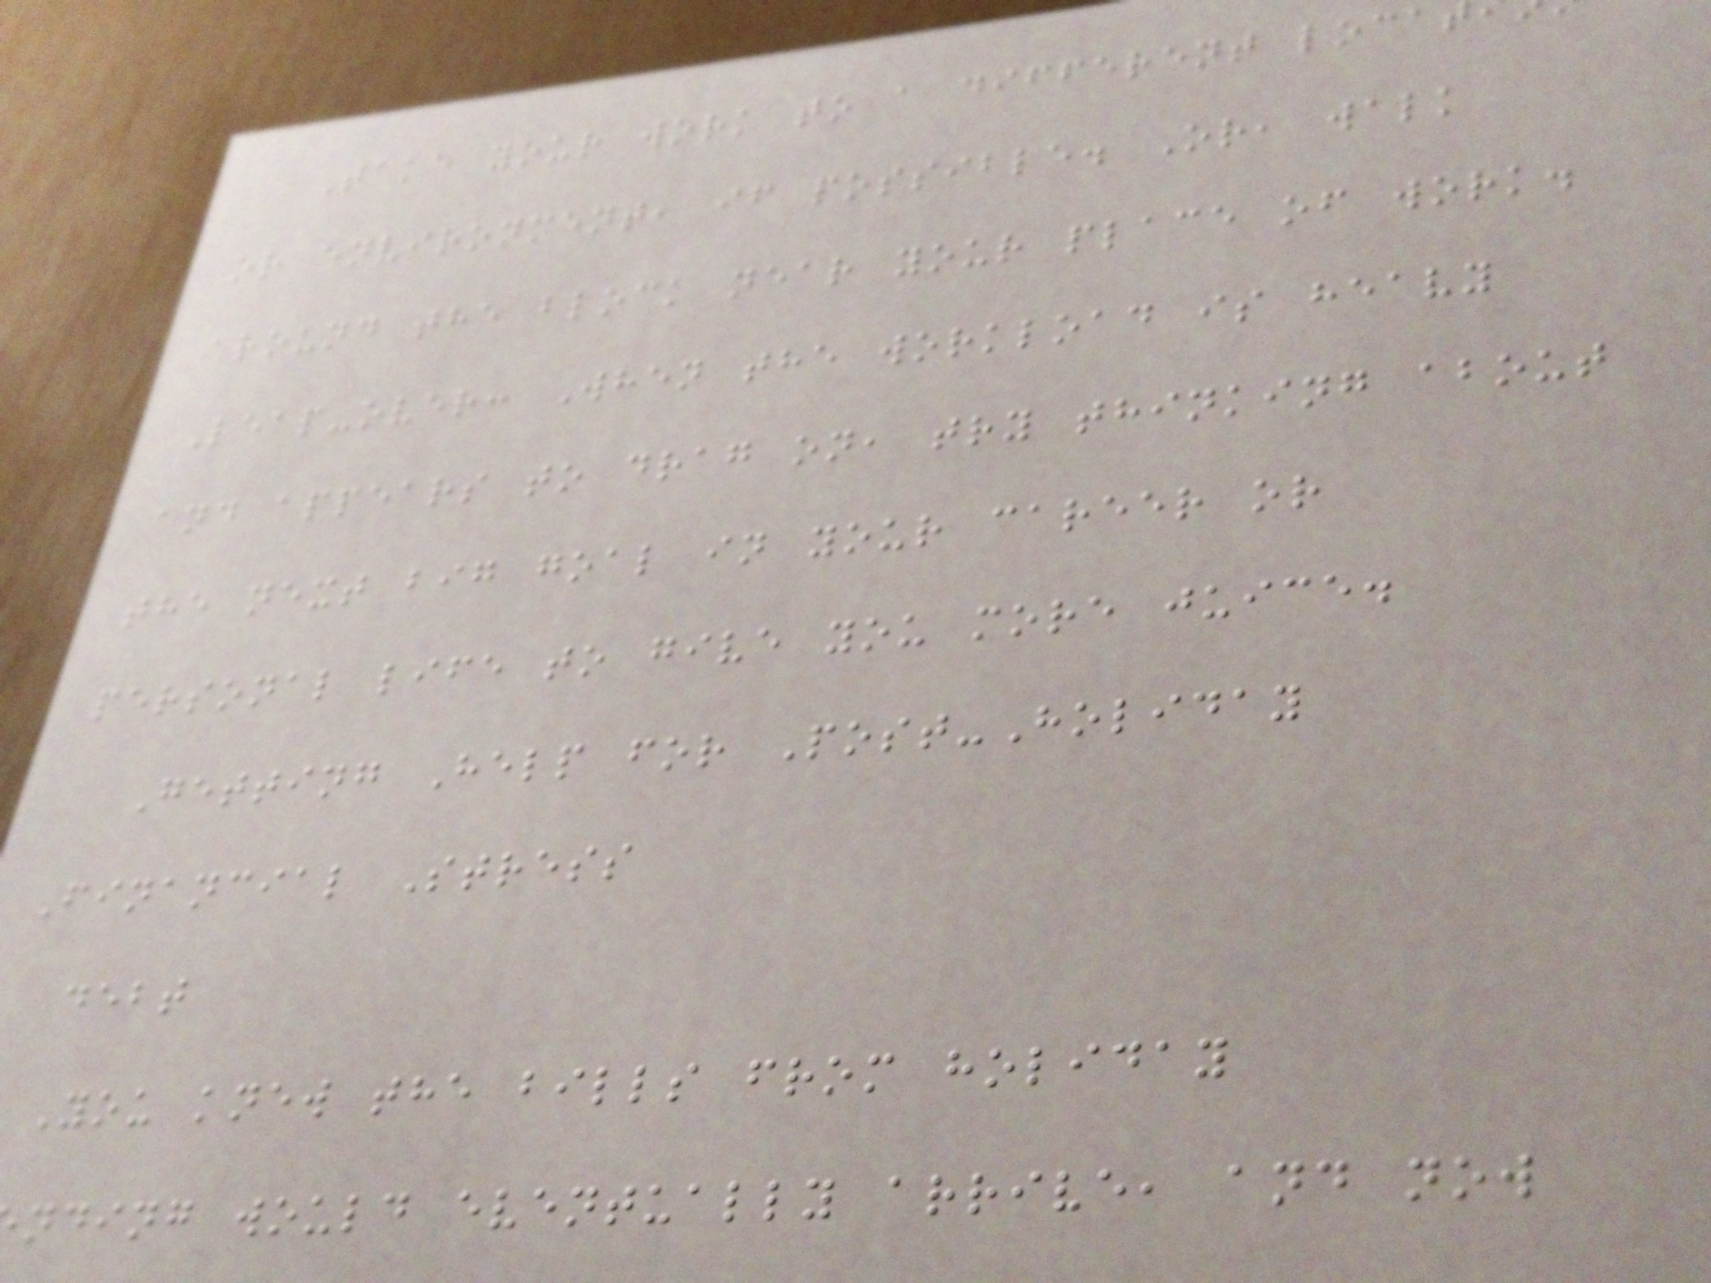Take your work to a different loca
or environment, if possible. Or, walk
around the block near your place of work.
Leap-over: When the workload is heavy
and appears to drag on, try thinking about
the next big goal in your career or
personal life to give you more juice.
Getting Help for Post-Holiday
Financial Stress
debt
You knew the bills from holiday
nding would eventually arrive, and now
